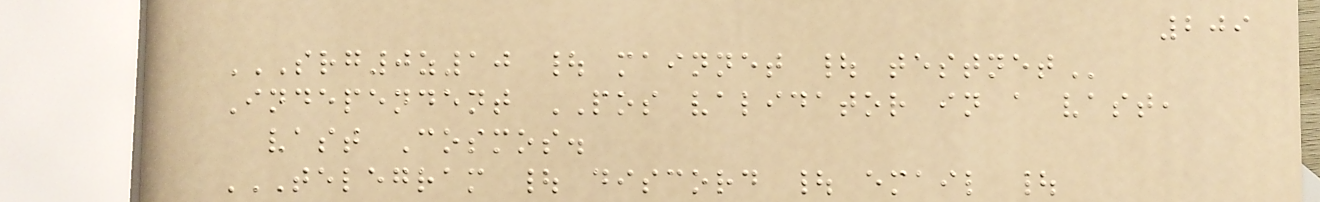209
SRG0Z10 | MAINNET | TESTNET
Independent POS validator in a vast,
vast Cosmos.
TELEGRAM | DISCORD | EMAIL |
